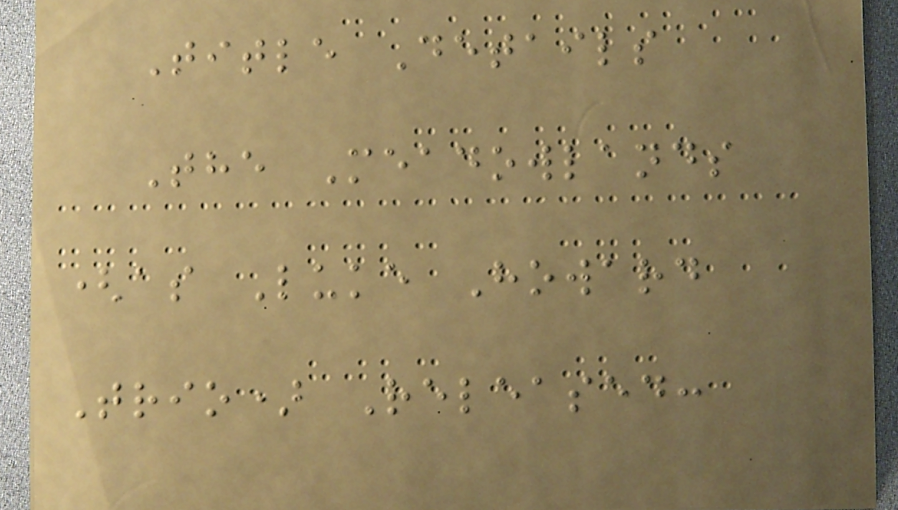Title Details
The Meadowlands
(as Luke Howard
Trio) Released:
